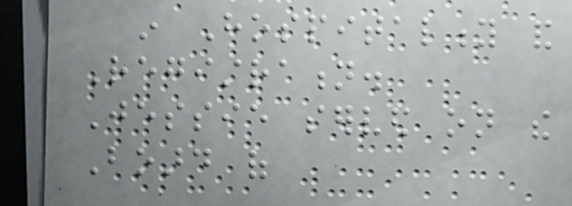in Hospitality and
Registration.
Jessie served on the
Board of
